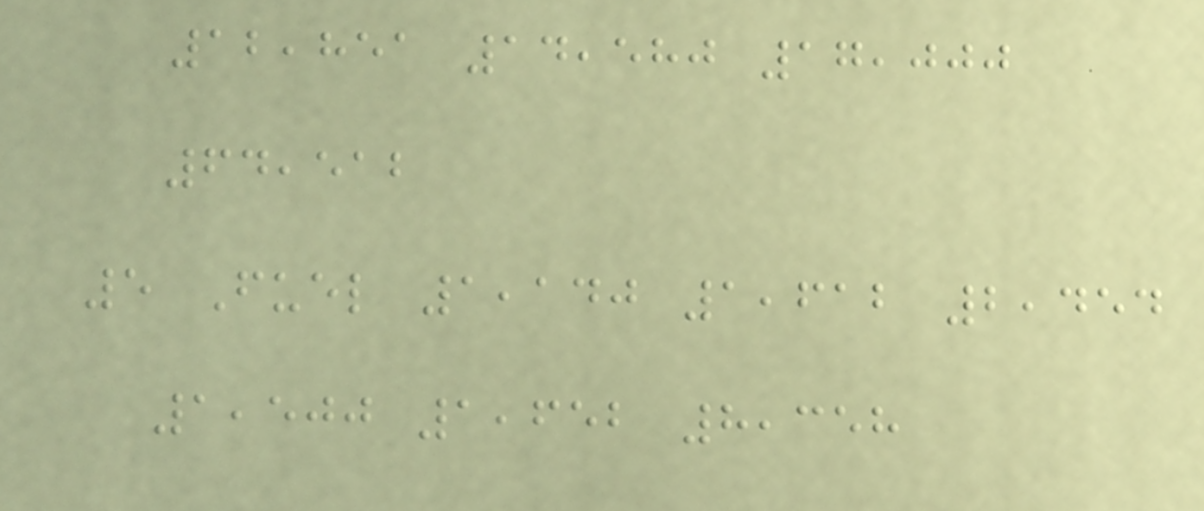12,851 14,580 17,000
64,512
5 Fuel 1,140 1,612 2,454
1,500 1,652 8,358
